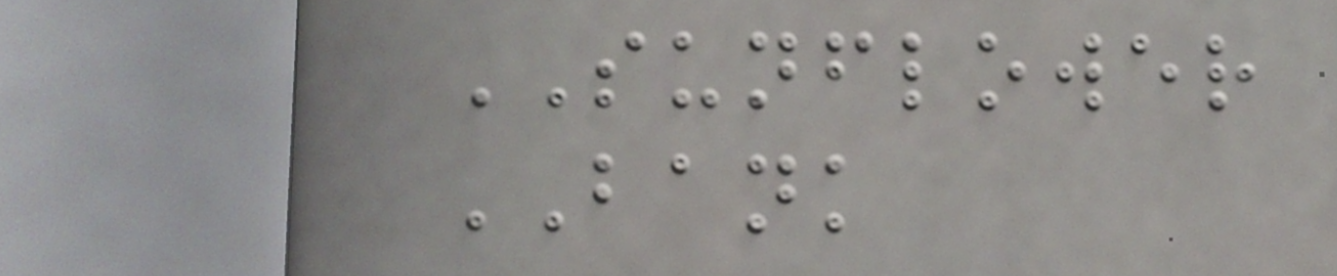SUNFLOWER
BANK
